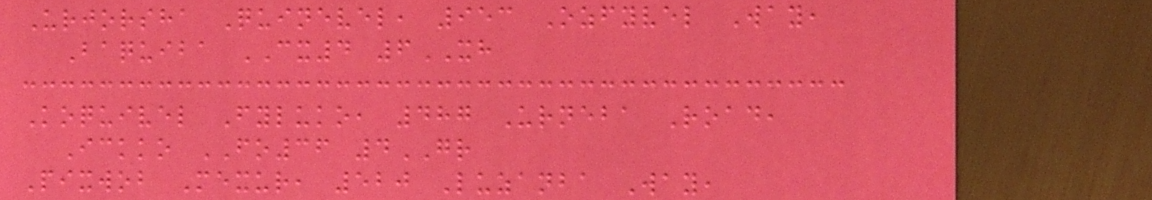Urjorsha Quinevel, 953 Ozfyvel Way,
Baquiba CX4 6XH
Koquivel Fyluko, 487 Urneba Road,
Ickko FO36 4GR
Pixwob Mexur, 520 Luzanba Way,
